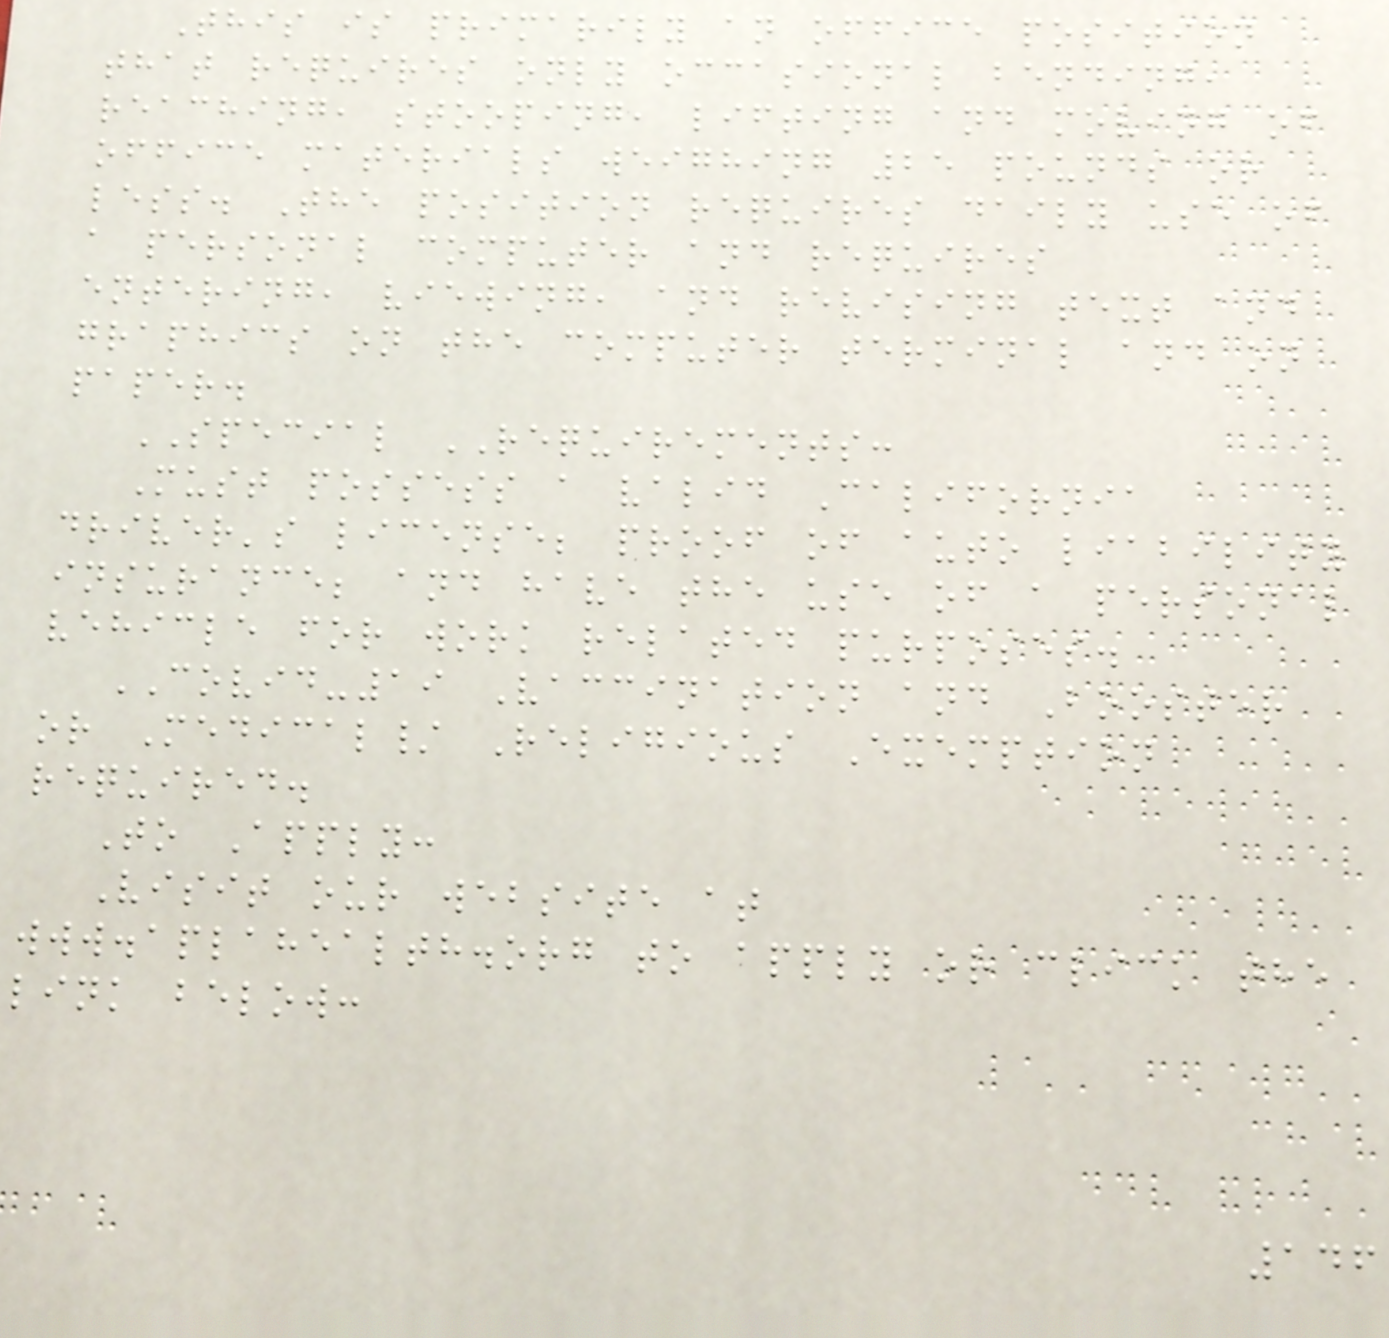This is primarily an office position
that requires only occasional bending,
reaching, stooping, lifting and moving of
office materials weighing 25 pounds or
less. The position requires daily use of
a personal computer and requires
entering, viewing, and revising text and
graphics on the computer terminal and on
paper.
SPECIAL REQUIREMENTS:
Must possess a valid California
driver's license; proof of auto liability
insurance; and have the use of a personal
vehicle for work related purposes.
COVID-19 Vaccination and Booster
or Medical/ Religious Exemption
required.
To Apply:
Visit our website at
www.aplahealth.org to apply or click the
link below:
146
